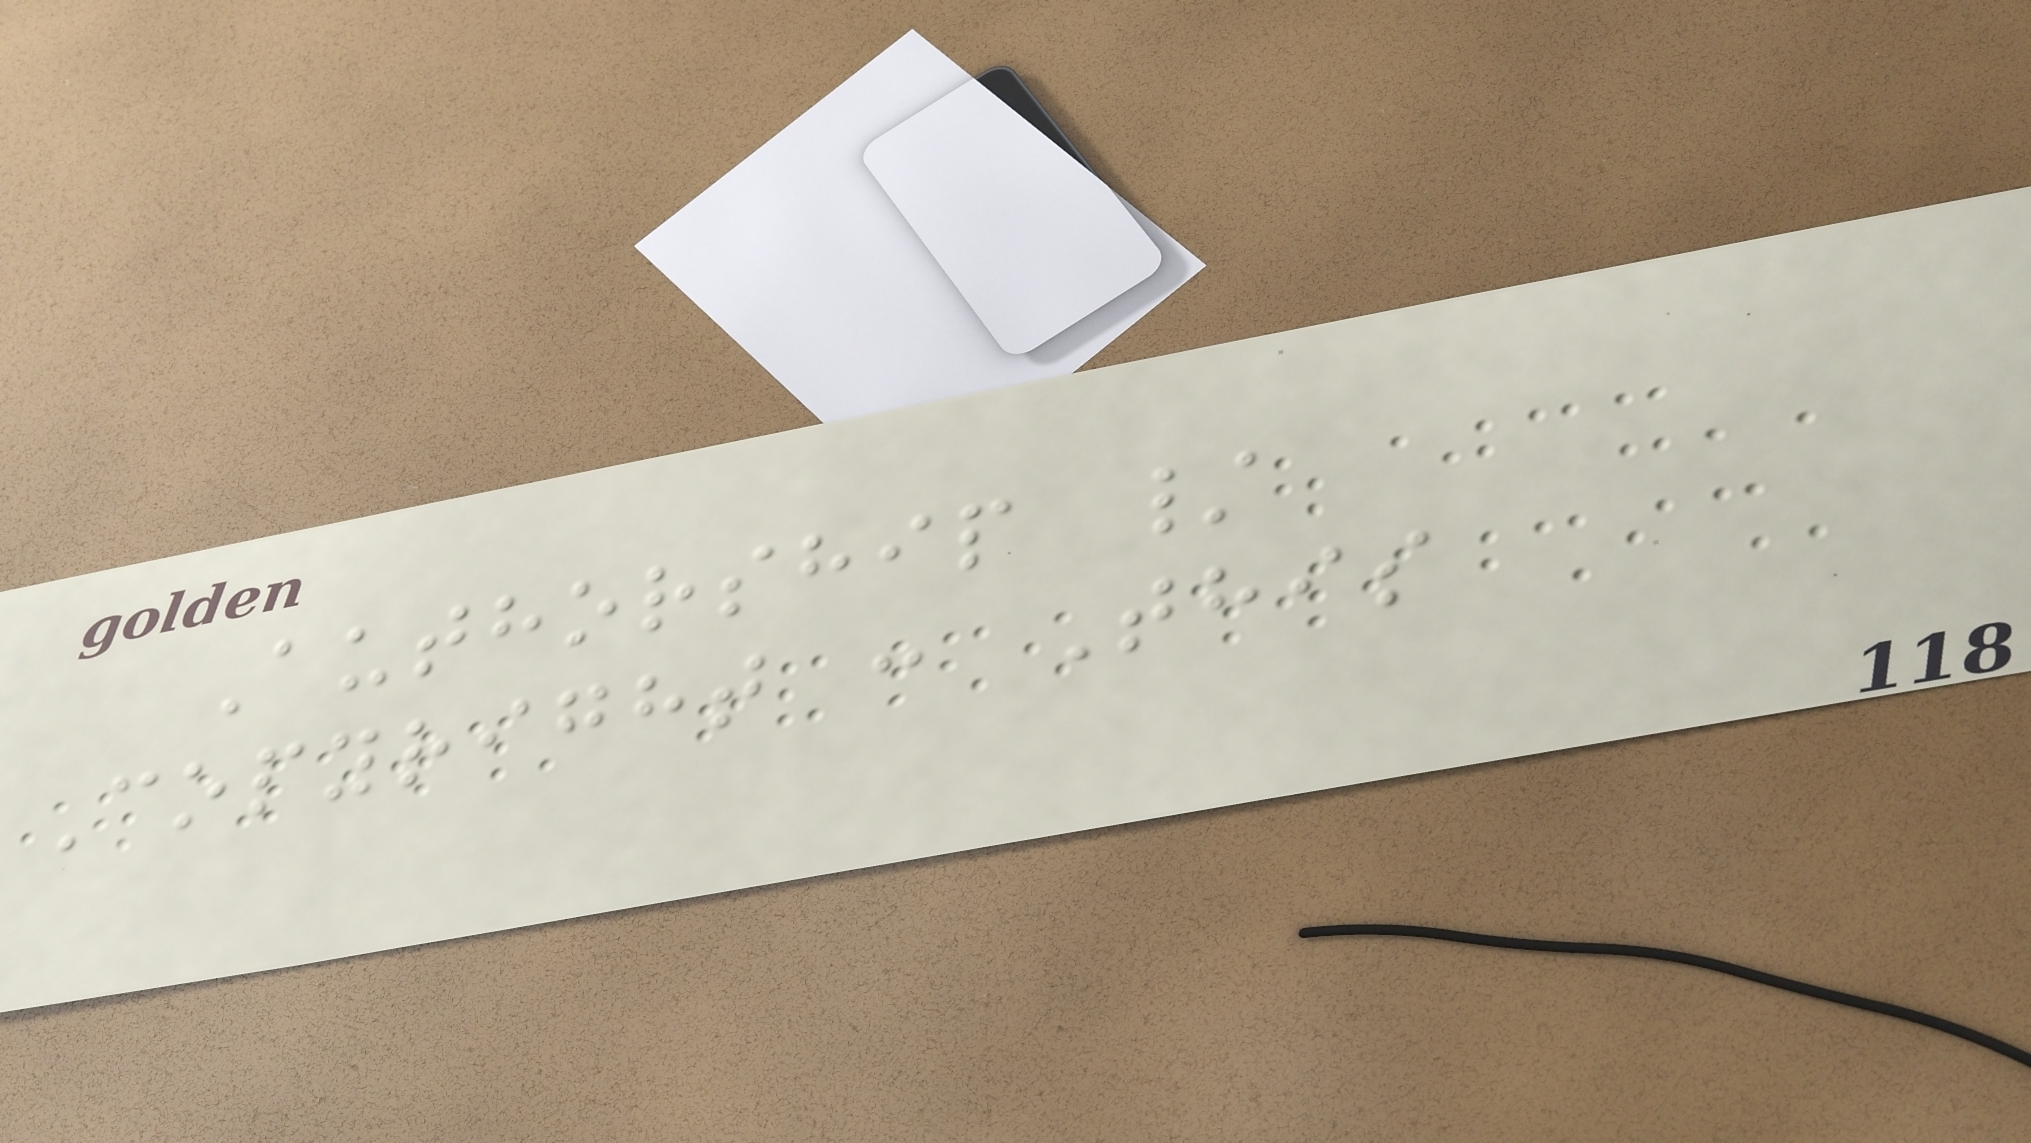Authorship /
Copyright : This
